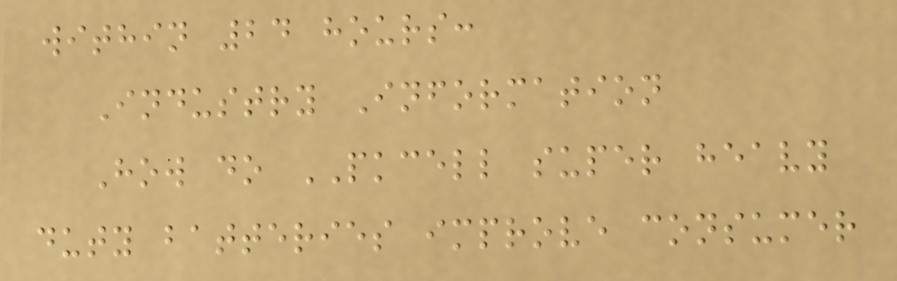within 24 hours:
Industry Information
How do PKCELL super heavy
duty batteries improve consumer
